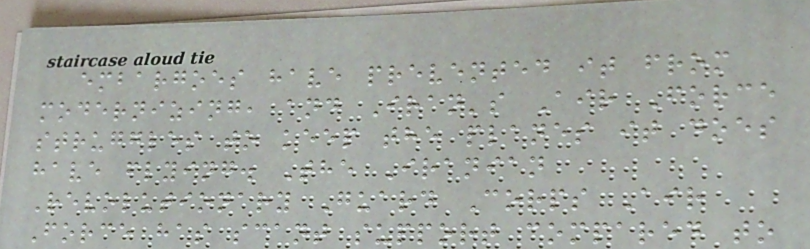embargoes have prevented it from
modernizing, and Iran's Air Force
struggles to keep the planes it does
have flying. The Iranian
Revolutionary Guard Corps Air
Force has scant support compared to
